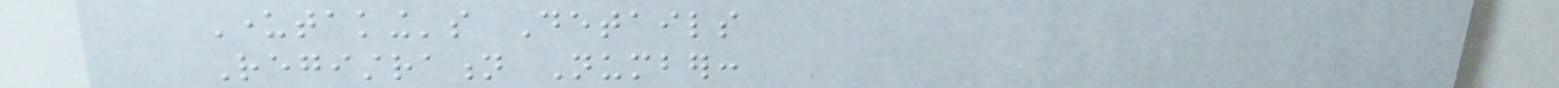Undertaking's Details
Registration Number:
